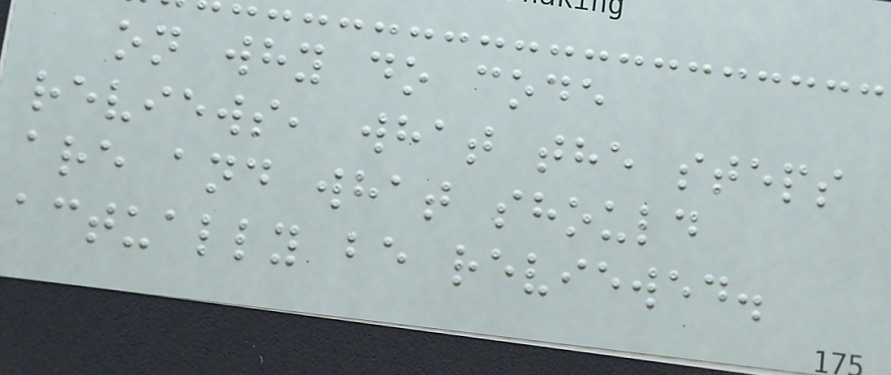on why do code
reviews, what the steps
are and what should
actually be reviewed.
